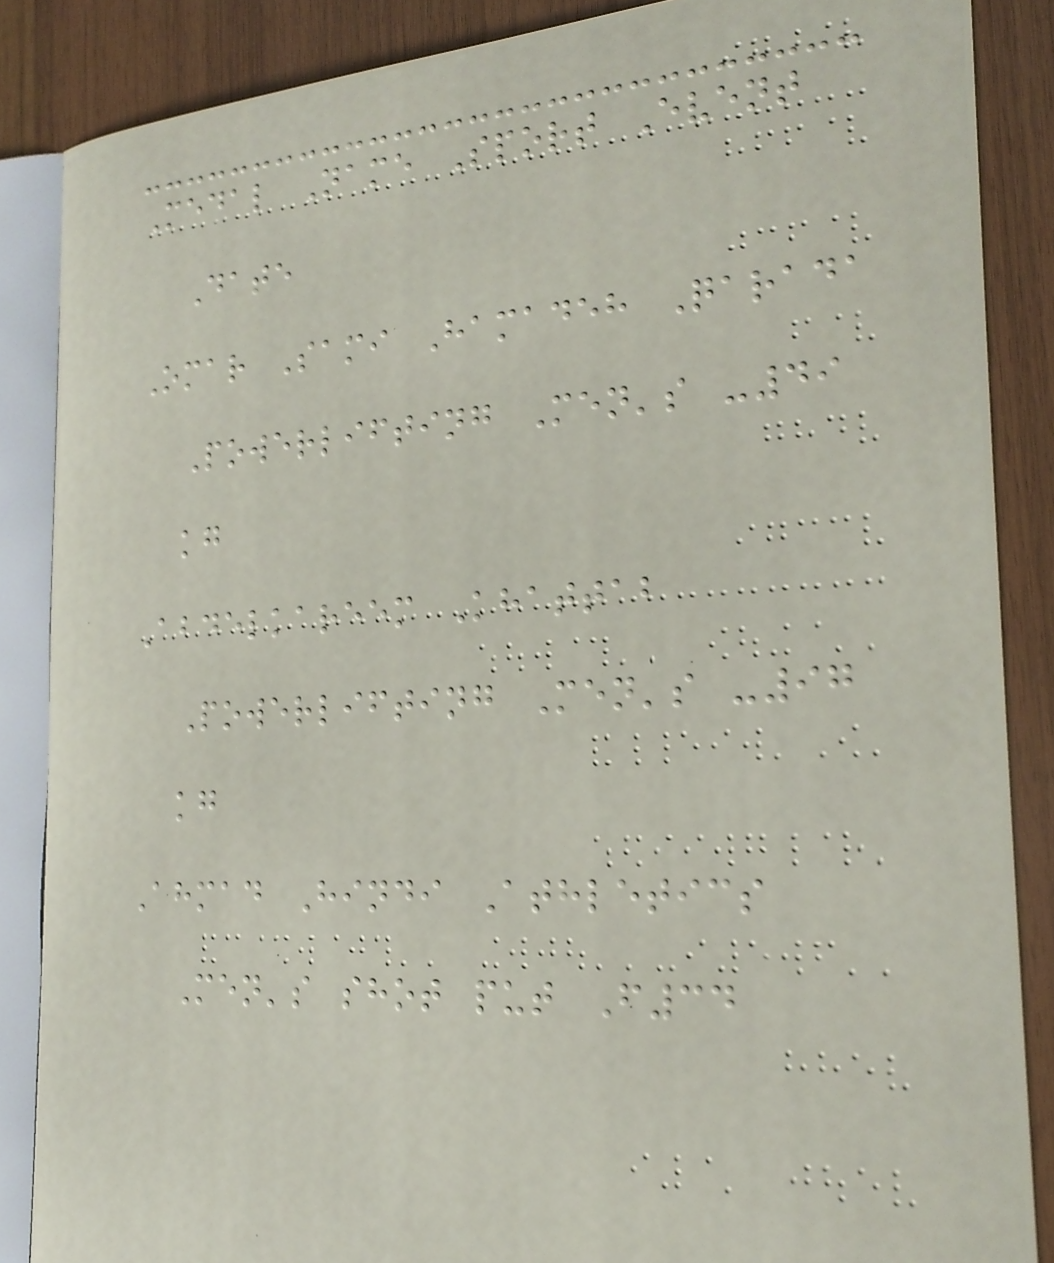Medal Name Sport Event
Date
Omar Sami Hamadeh Qarada
Powerlifting Men's -49
kg
Abdelkareem Khattab
Powerlifting Men's -97
kg
Ahmad Hindi Athletics
Men's shot put F34
